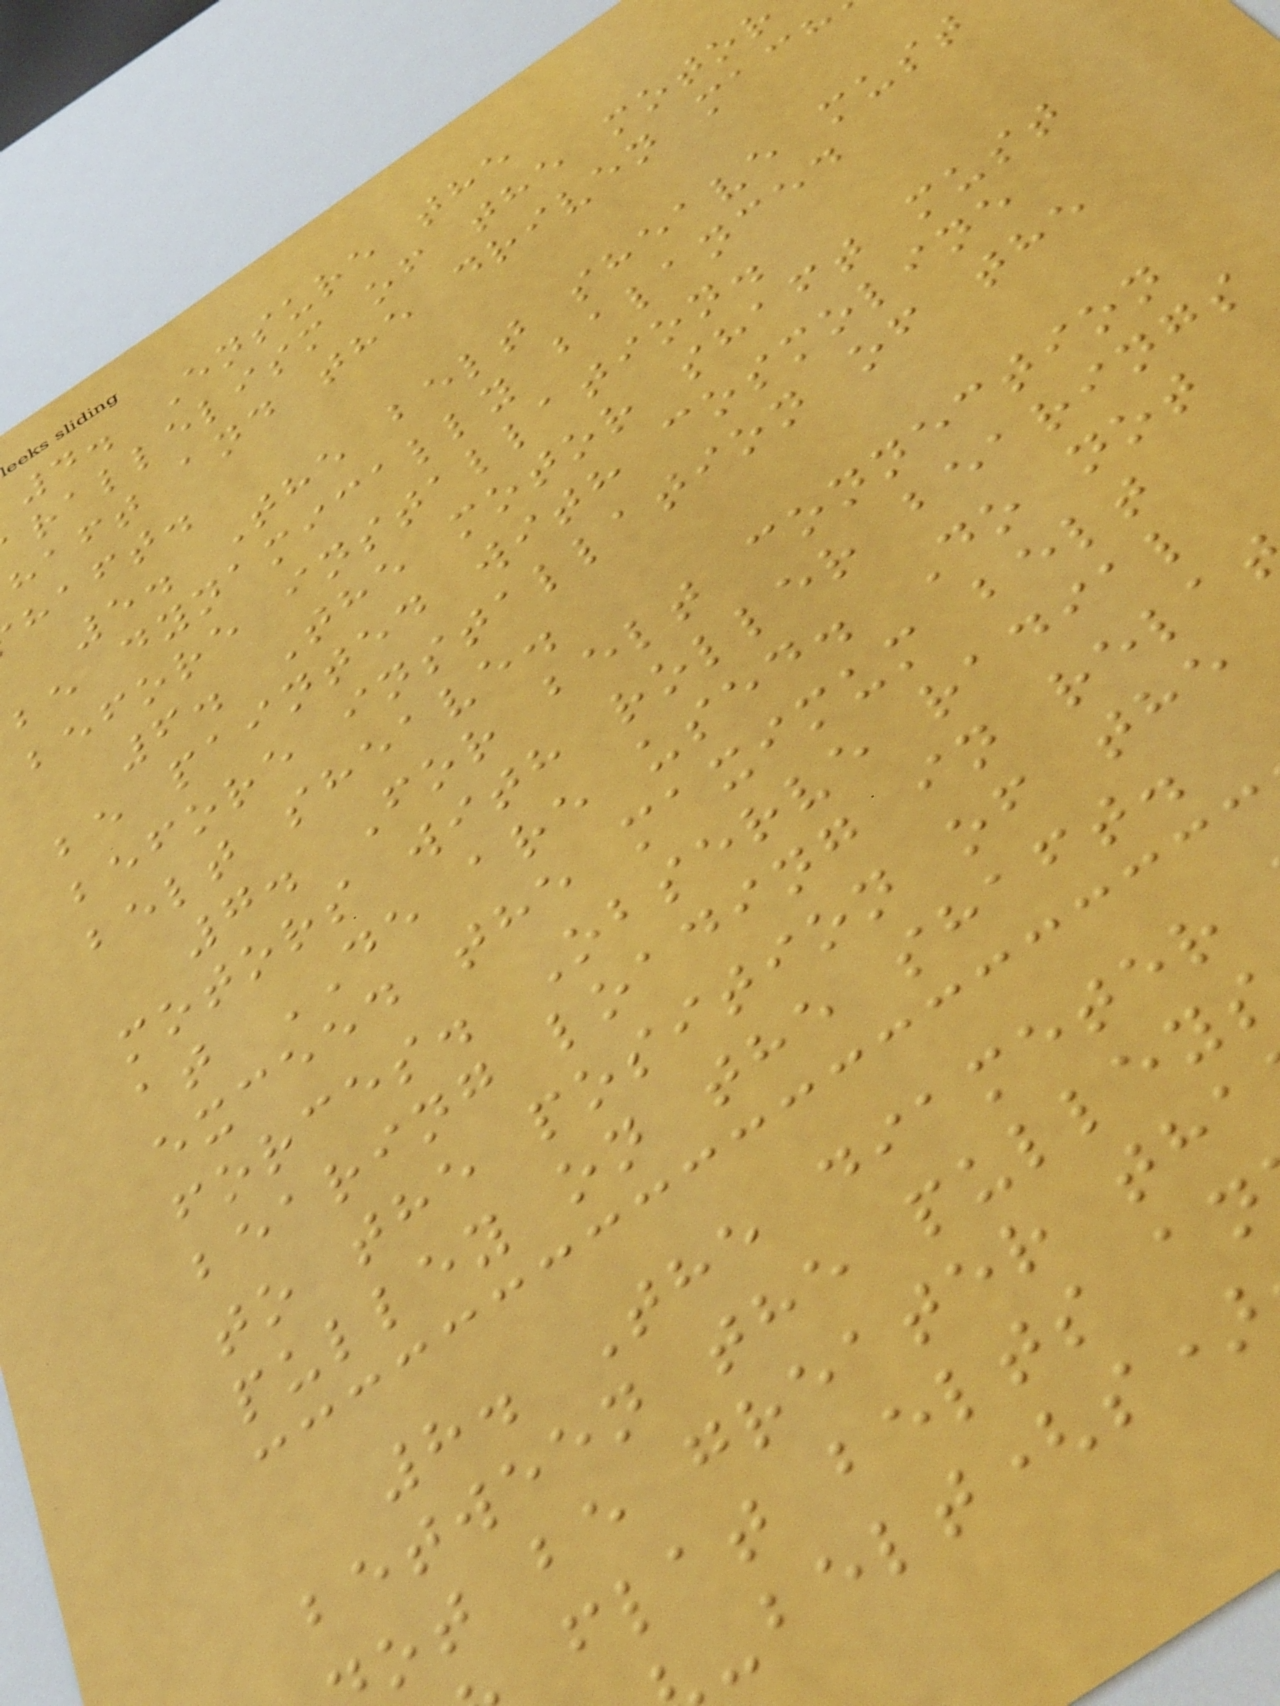4. Ensure the
rallelism of the motor
haft and the driven mach
haft.
5. The belt sheave must
be dynamically balanced
before installation.
6. The motor shaft must
be painted with cosmoline
before installation of the
belt sheave.
7. For belt connection
motors with roller bearings
at DE are used. Do not
exceed the maximum belt
forces. Observe radial
bearing loading in rela
to the position of the
pulley on the shaft.
8. The diameter
between the pulleys
ot be greater tha
flat belts an
